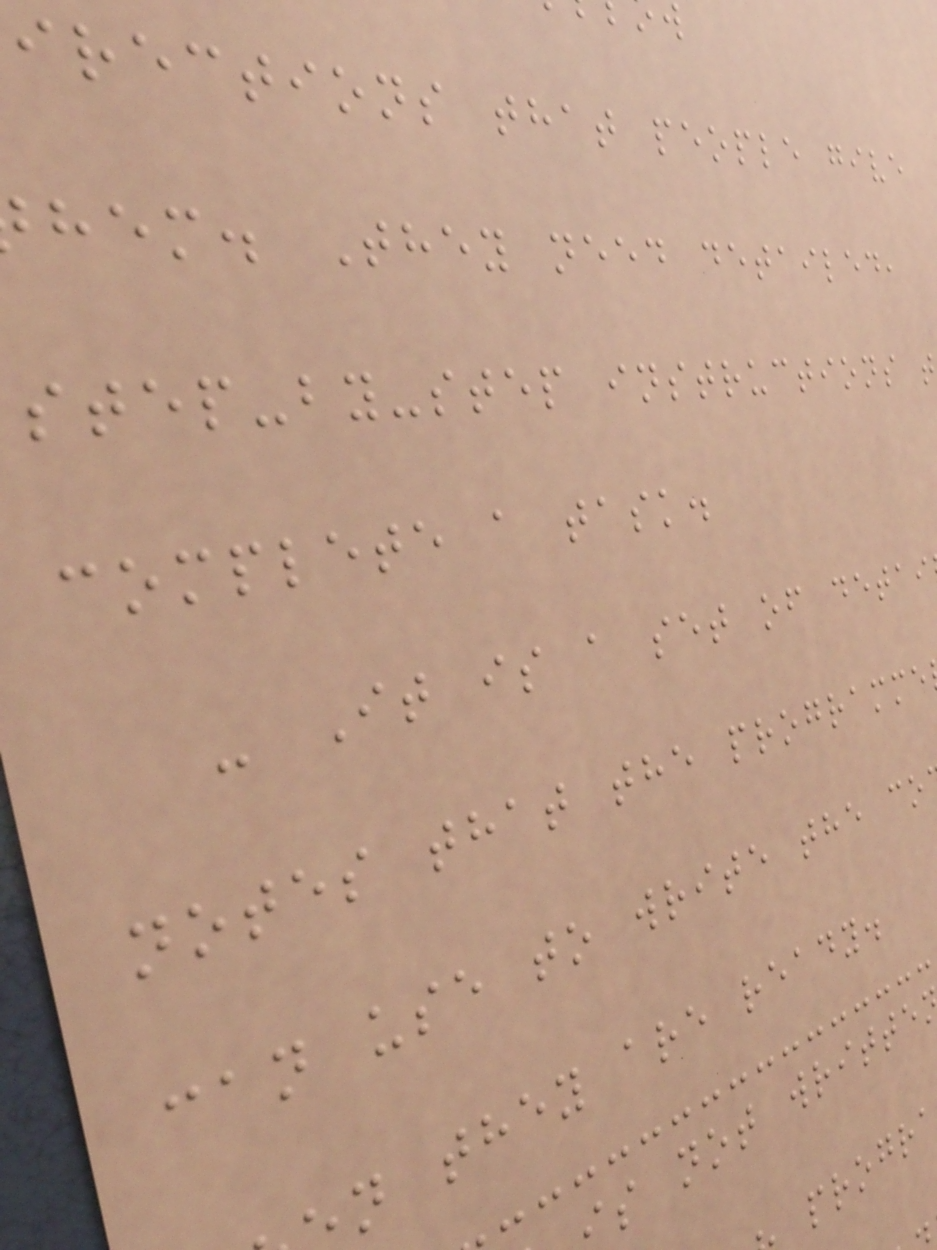irections that people give
hem. They need detailed,
step-by-step instructions t
complete a task.
- It is a set of detai
notes that the programme
can use to write the co
n they are ready.
s not writte
